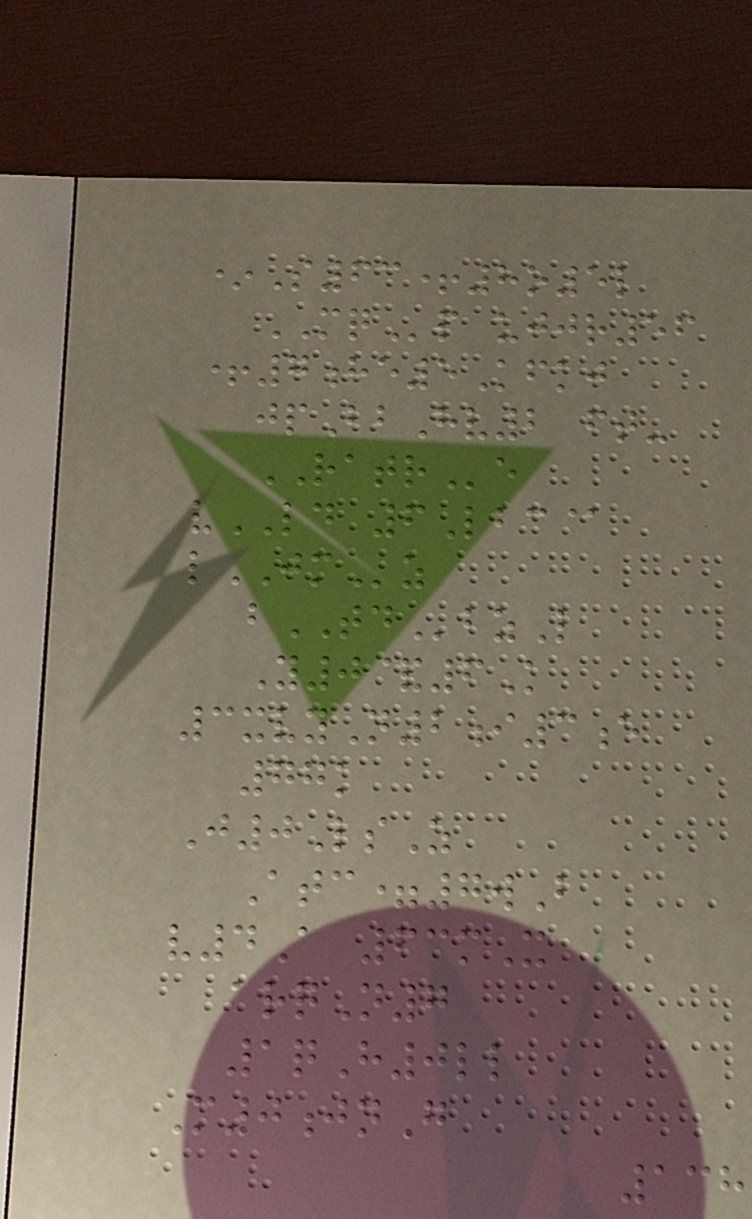*S63+8o5l
MQp ujjr56
+7he5Kfkj
jpBbHv2 ft-
RATRe
vLD 6Lbc@
lJMz
bTDbzL
Y0&6K
3xvyN2i3e
77k
J0LsZ
Atc=7wB
v4A 63mX
arqN7
1qH0ll
M0jnG
138
